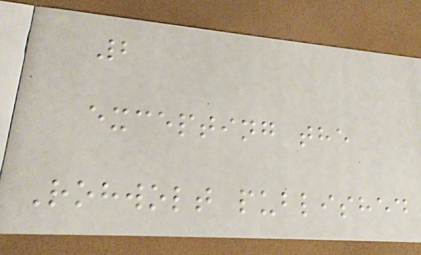2
excepting the
Rohwolt published
